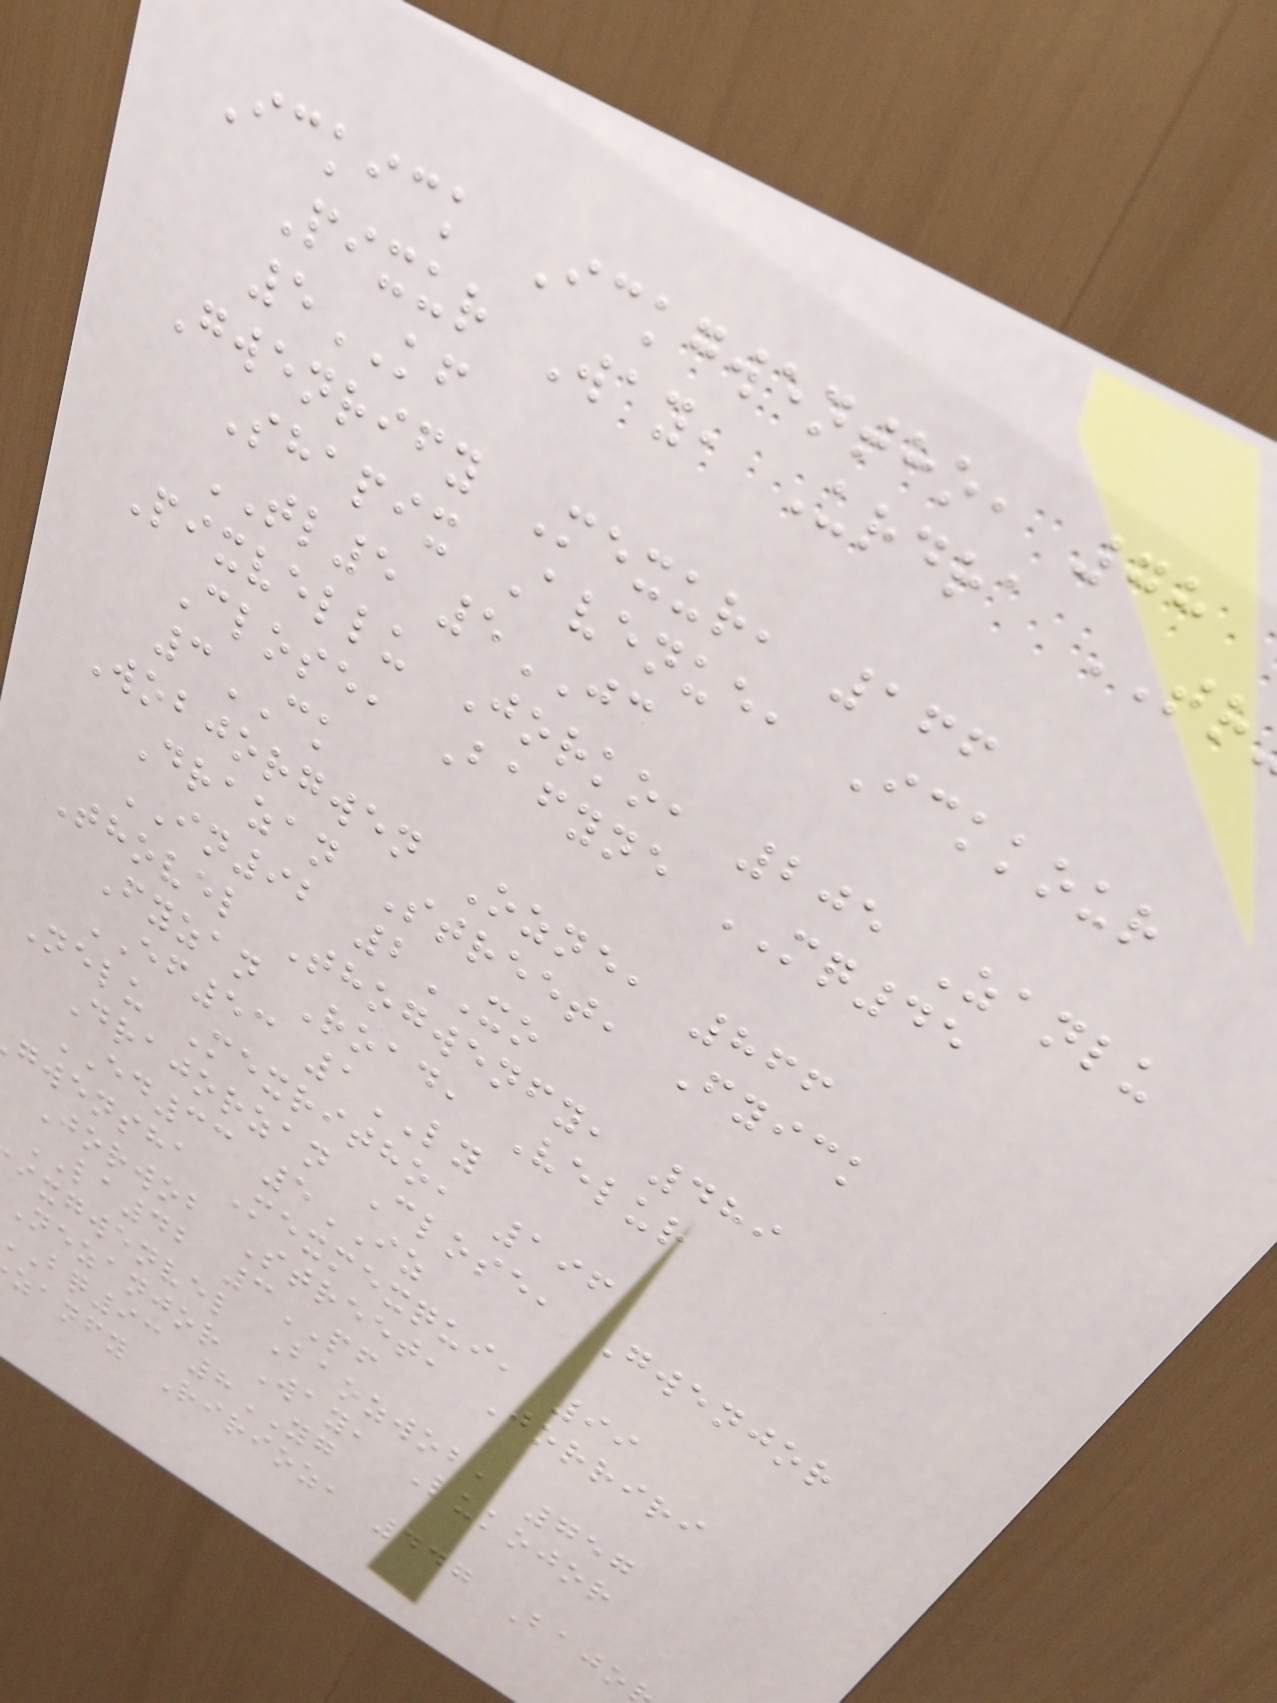Ickick Ickgwentho, 78
Pixur Way, Urdra TR
5KF
Gwenrify Mexur, 166
Shapix Avenue, Ickkour
TL5 5JC
Pixvellu Jorko, 205 Zanlu
Close, Bafyne MQ45
3CK
Wobjorgwen Ozne, 866
Drazan Street, Fyick
IN92 2XO
Thovel Thogwenfy, 489
Fyzan Road, Velur
EF53 1LY
Nelu Mexritho, 196
Drajorzan Close, Gwenjor
ED33 5IZ
gwensha Mexmexqui, 99
Jorwob Street, Jorriri
LA42 3PF
ixgwenvel Baozwob, 757
Nezanjor Way, Lukojor
bq93 8YG
zanfy Ririoz, 447 Bajo
